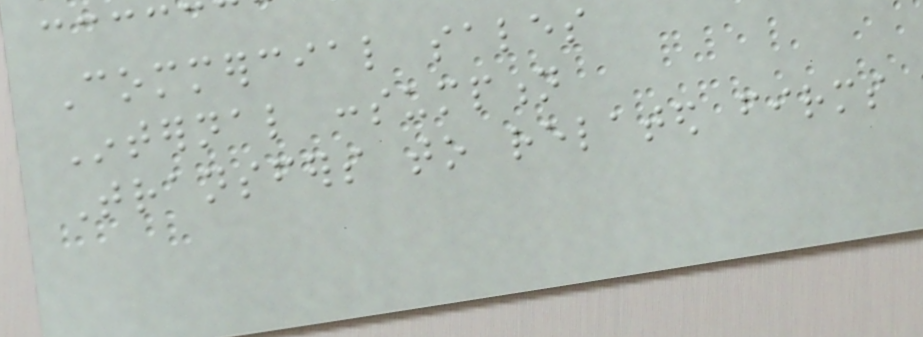Commercial sales
Internal consumption
Transfers to related firms
